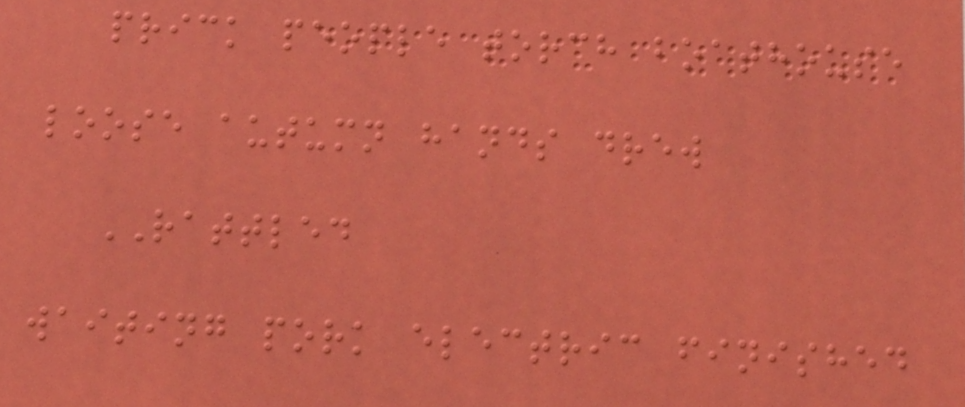prick people torch boathouse
loose autumn hands drew
RATTLED
waiting pork electric finished
